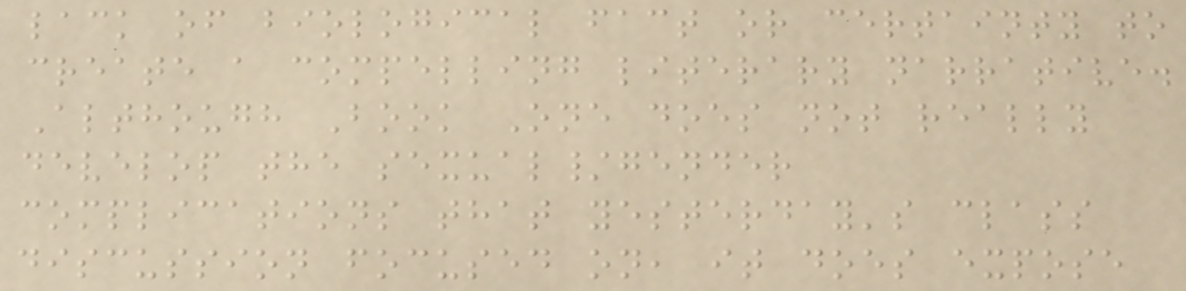lack of biological fact or certainty to
create a compelling literary narrative.
Although Book One does not really
develop the sexual/gender
complications that yesterday's class
discussion focused on, it does expose
